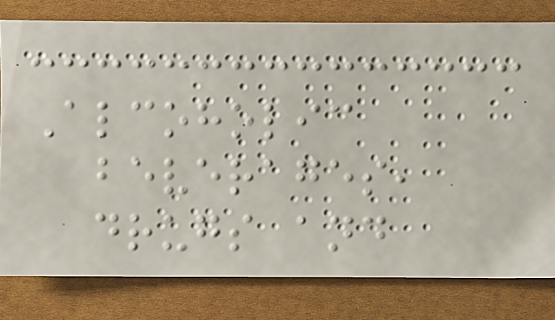Alcoholic
beverages,
drugs and
